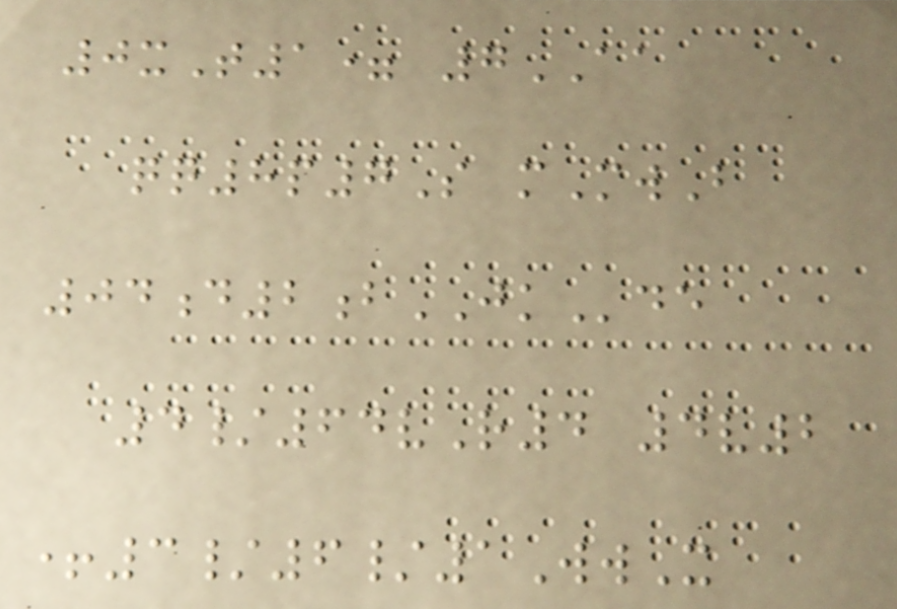0xT1= 7AA
qq8p7S mMwB
04d2bJKde
4/64vR4 4v2
+3/6/1WwX
